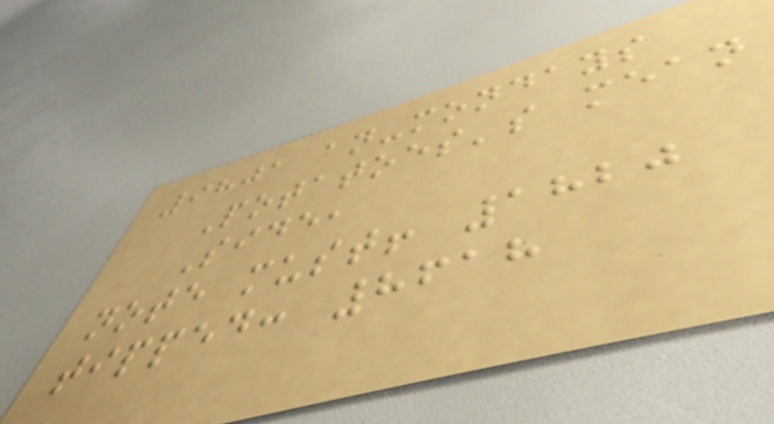9801 an-mondays
Potatoes's mean
Side,
note must! 1820
tipped: 8618
